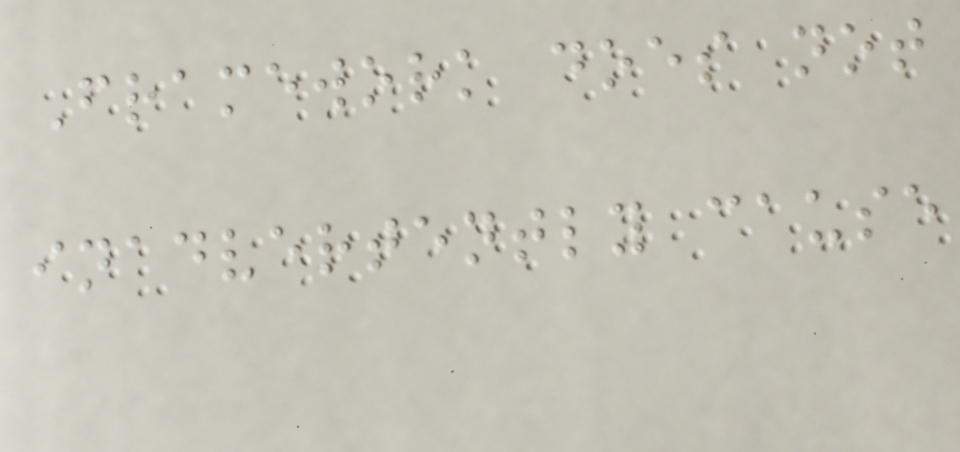Framework does not
inadvertently cause
